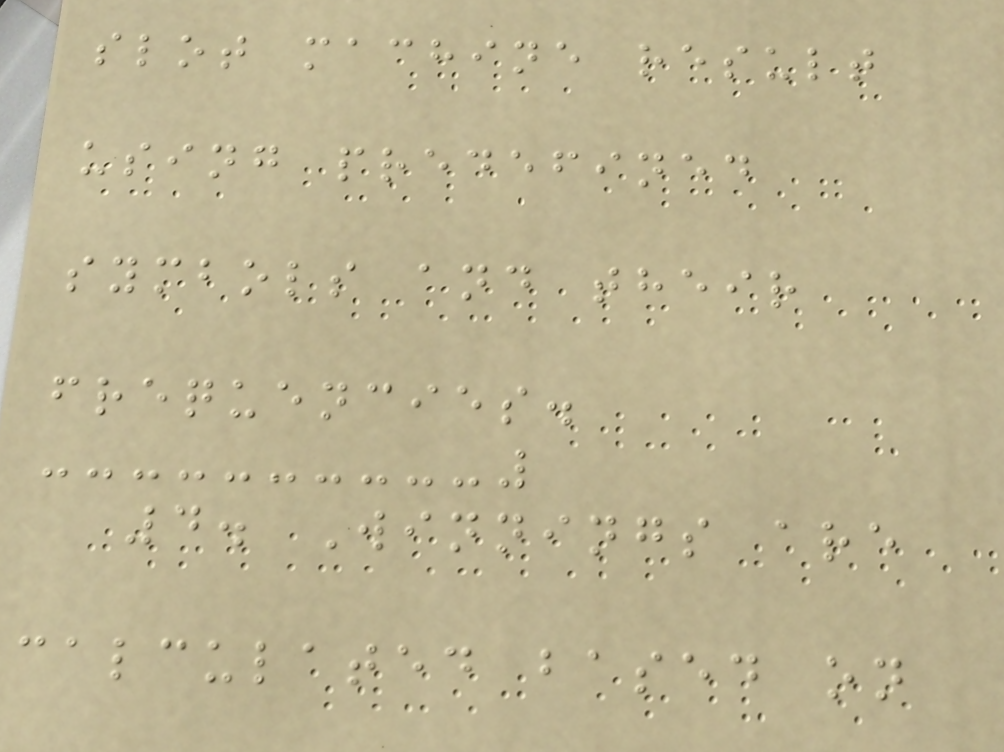slot machine result
using predefined
symbols and their
frequencies.
4. Winnings are
calculated based on
